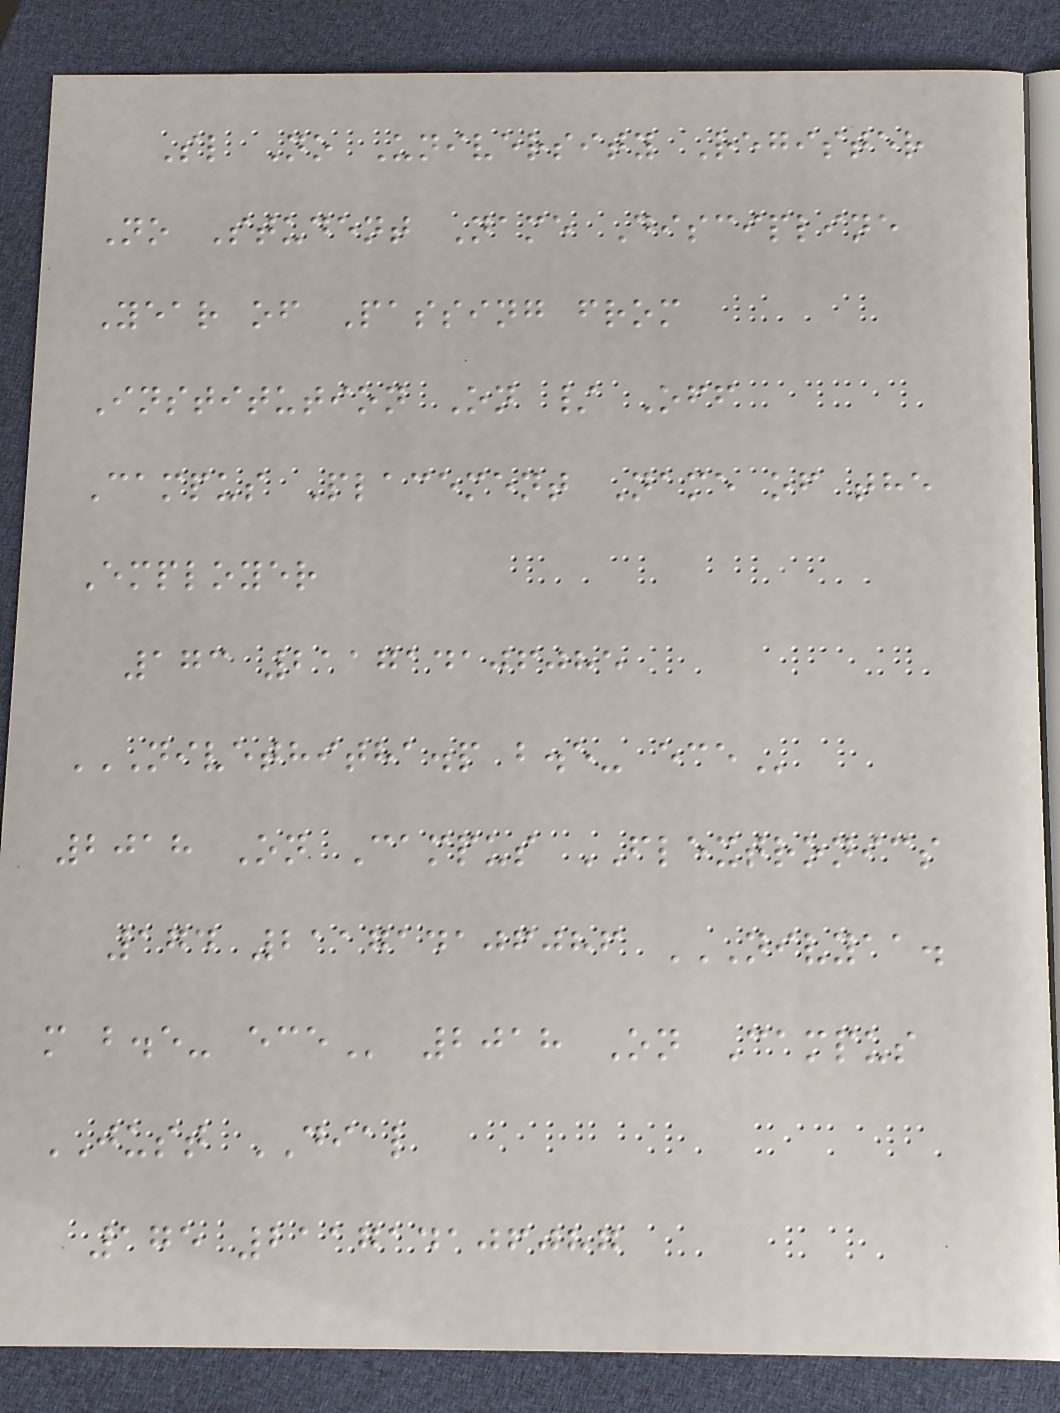Sl No University Register
No Student Name Discipline
Year of Passing from
Institution On / Off
Campus Placement Name of the
Employer
173 211714106085
NIVETHITHA.P B.E- ECE
2018 On Campus FLEXTRONICS
174 211714106086 NIVYAA.
M B.E- ECE 2018 On Campus
JUST DIAL
175 211714106087
